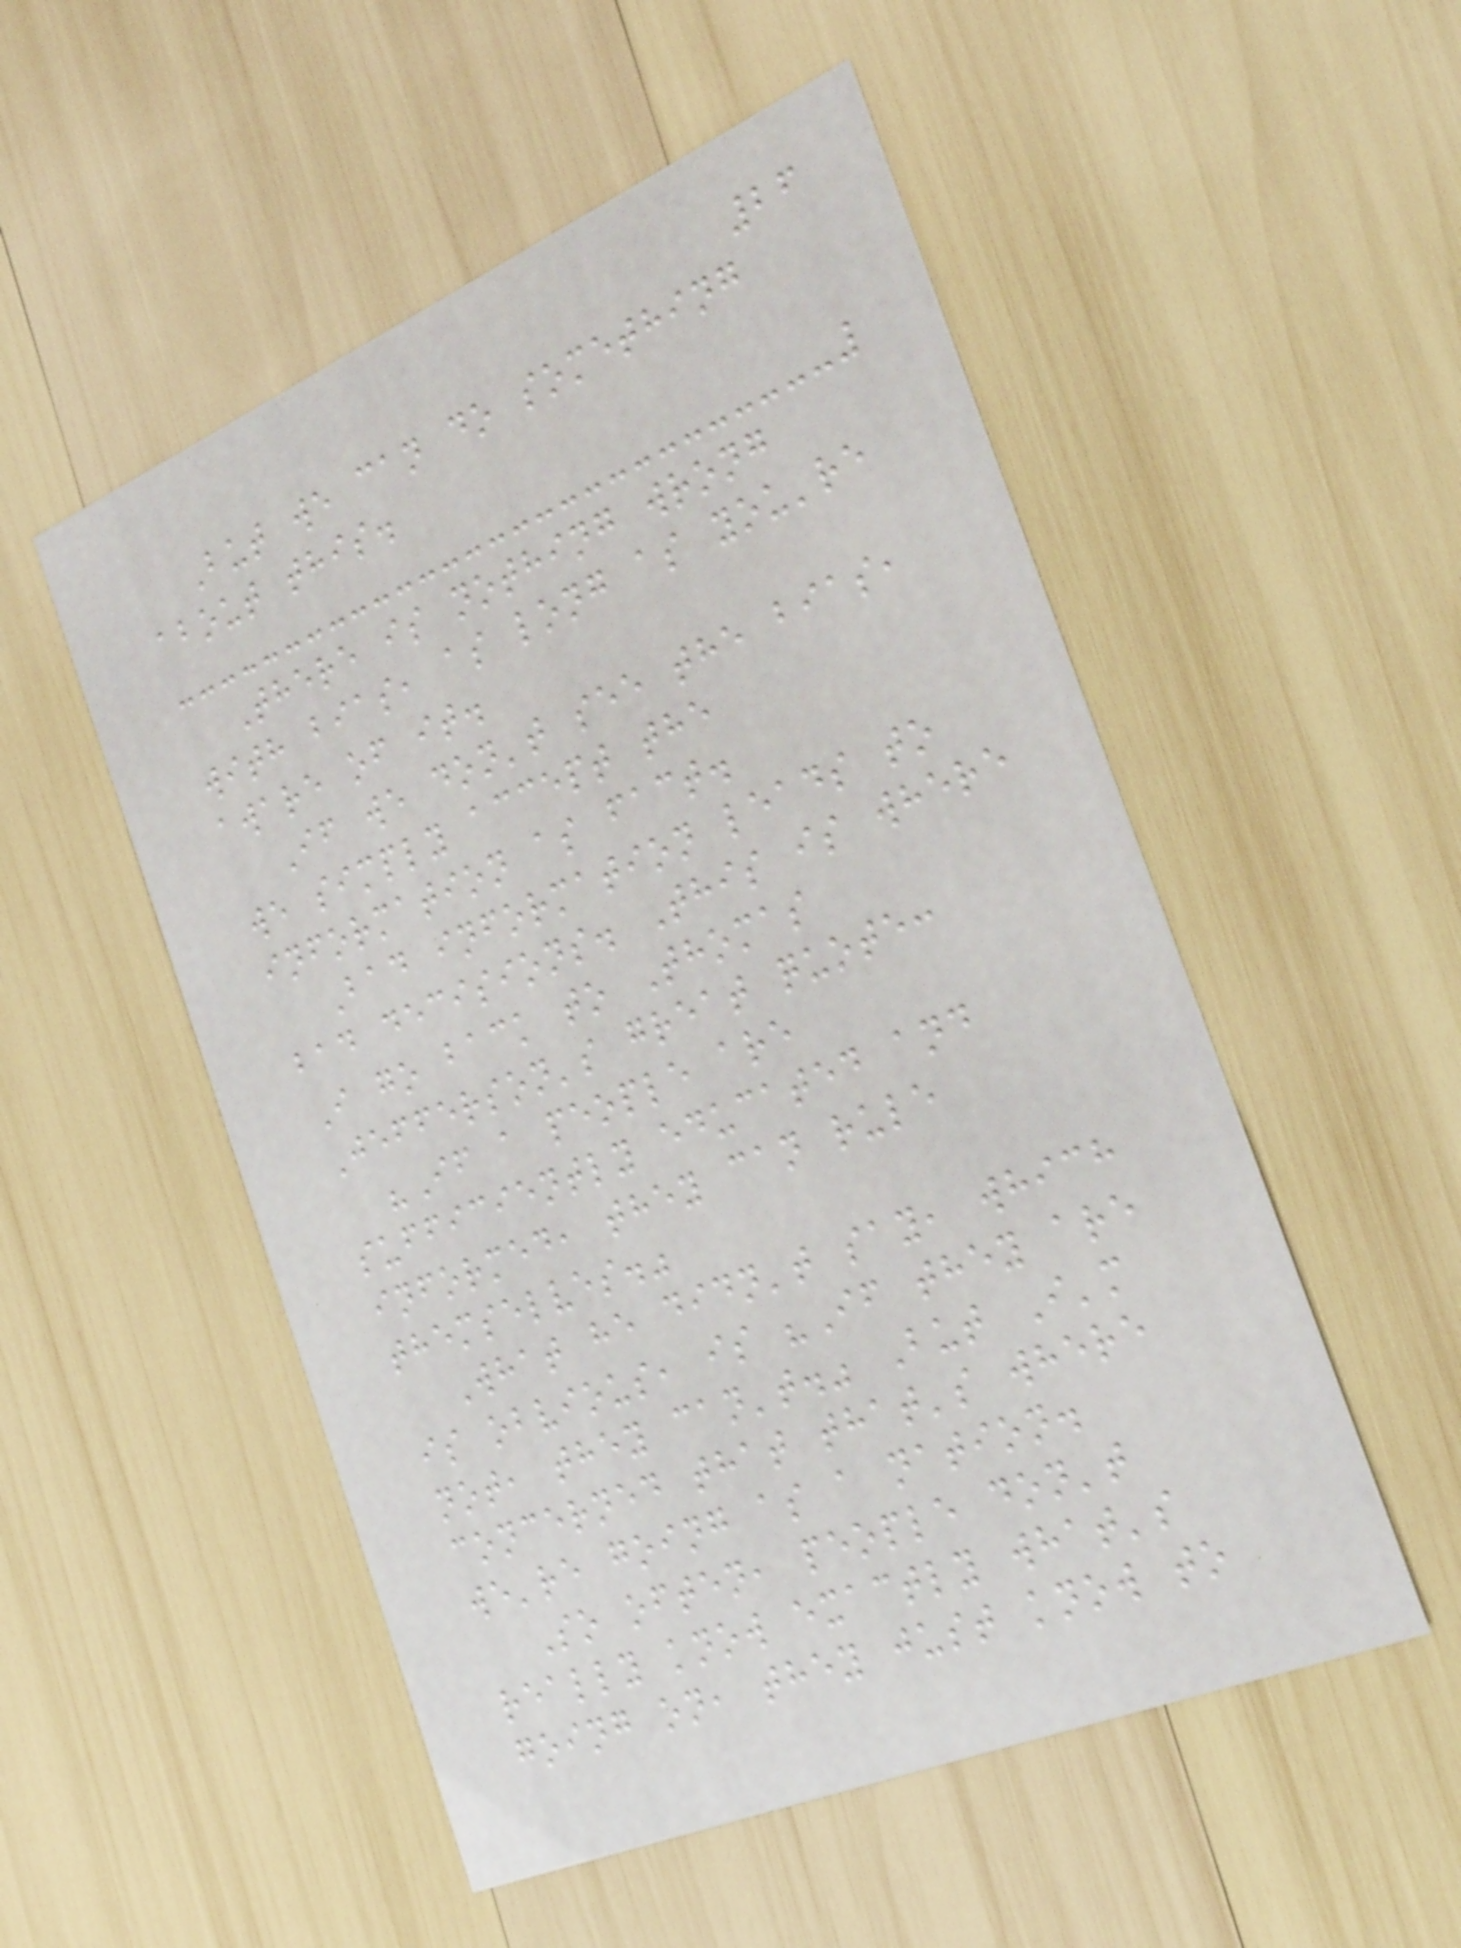26
But we can do something
about this.
There is nothing wrong
with bias, as long as you're
aware of it.
If we don't see the bias,
we simply accept the
information as fact.
Bad information leads to
bad decisions. This is where
I go back to Thomas
Jefferson's great quote:
"If a people are
sufficiently educated and
informed, they can rule
themselves."
What he didn't say, which
is obvious, is "If they are
not, they can't." But I'm
concerned that that's where
we're going as a nation.
So often, people don't
really know exactly what's
going on, they just know to
